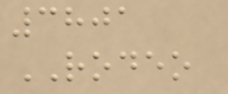3801
RODEO
